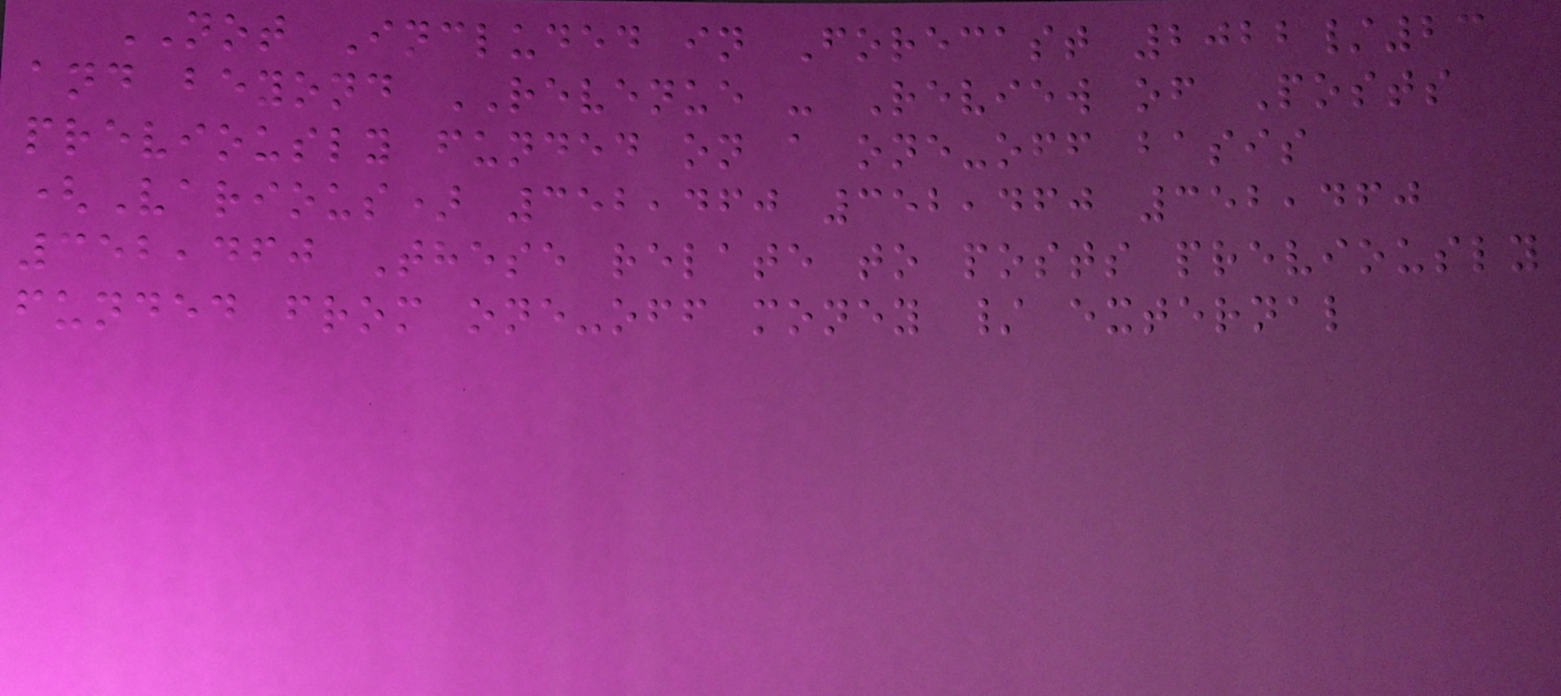NOT Included in Forecast 2022/23
and beyond REVENUE - Review of Posts
previously funded on a one-off basis
(Various) 352,460 352,460 352,460
352,460 These relate to posts previously
funded from one-off money / external
